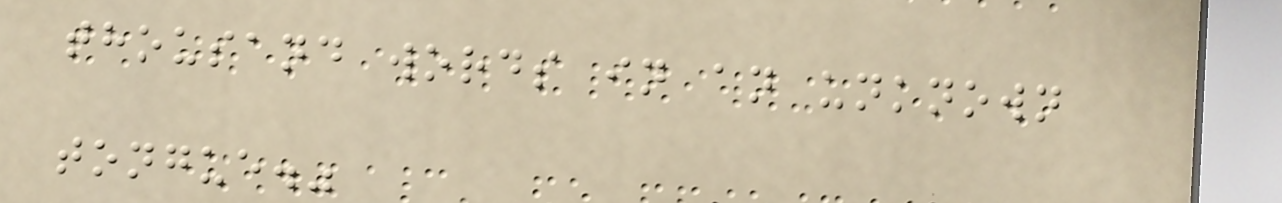thousand words in an unknown
tongue."
